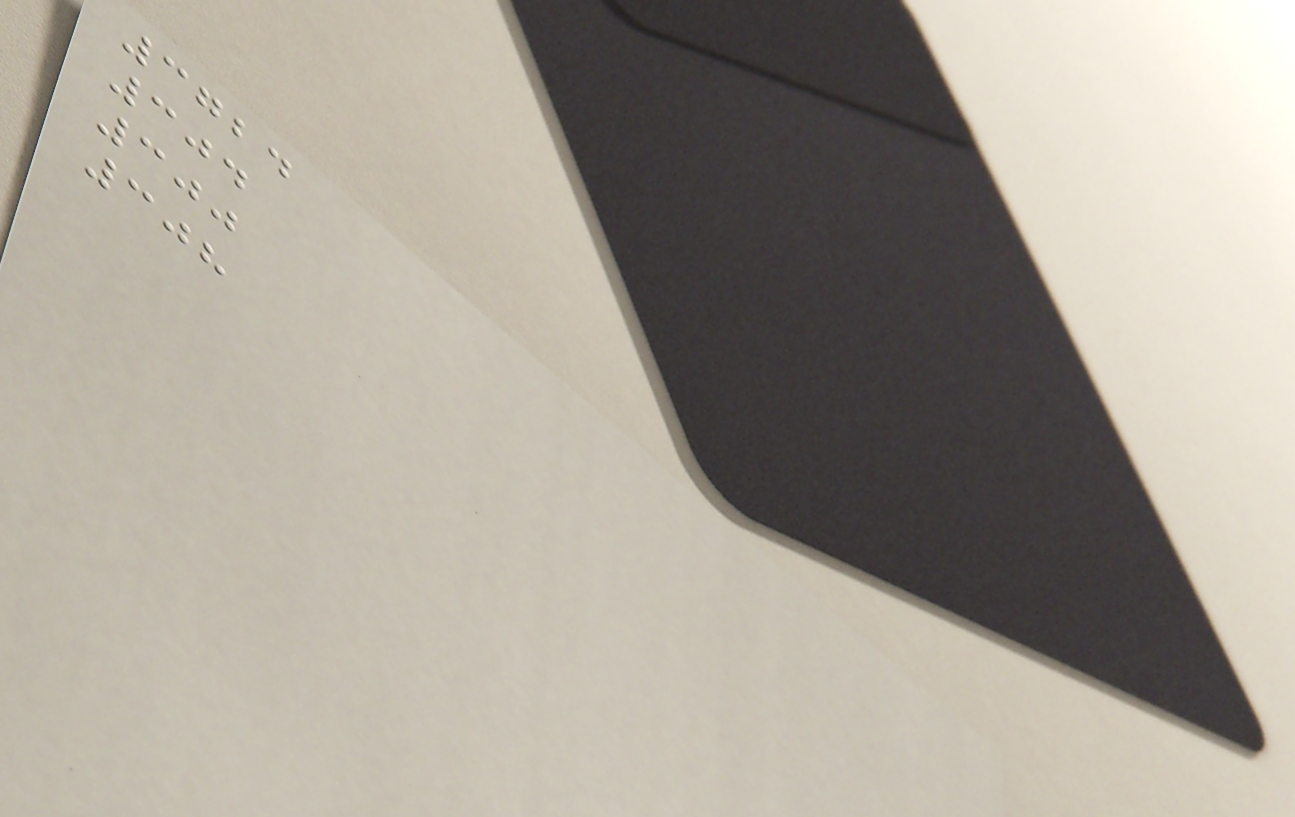3724
304
300
308
